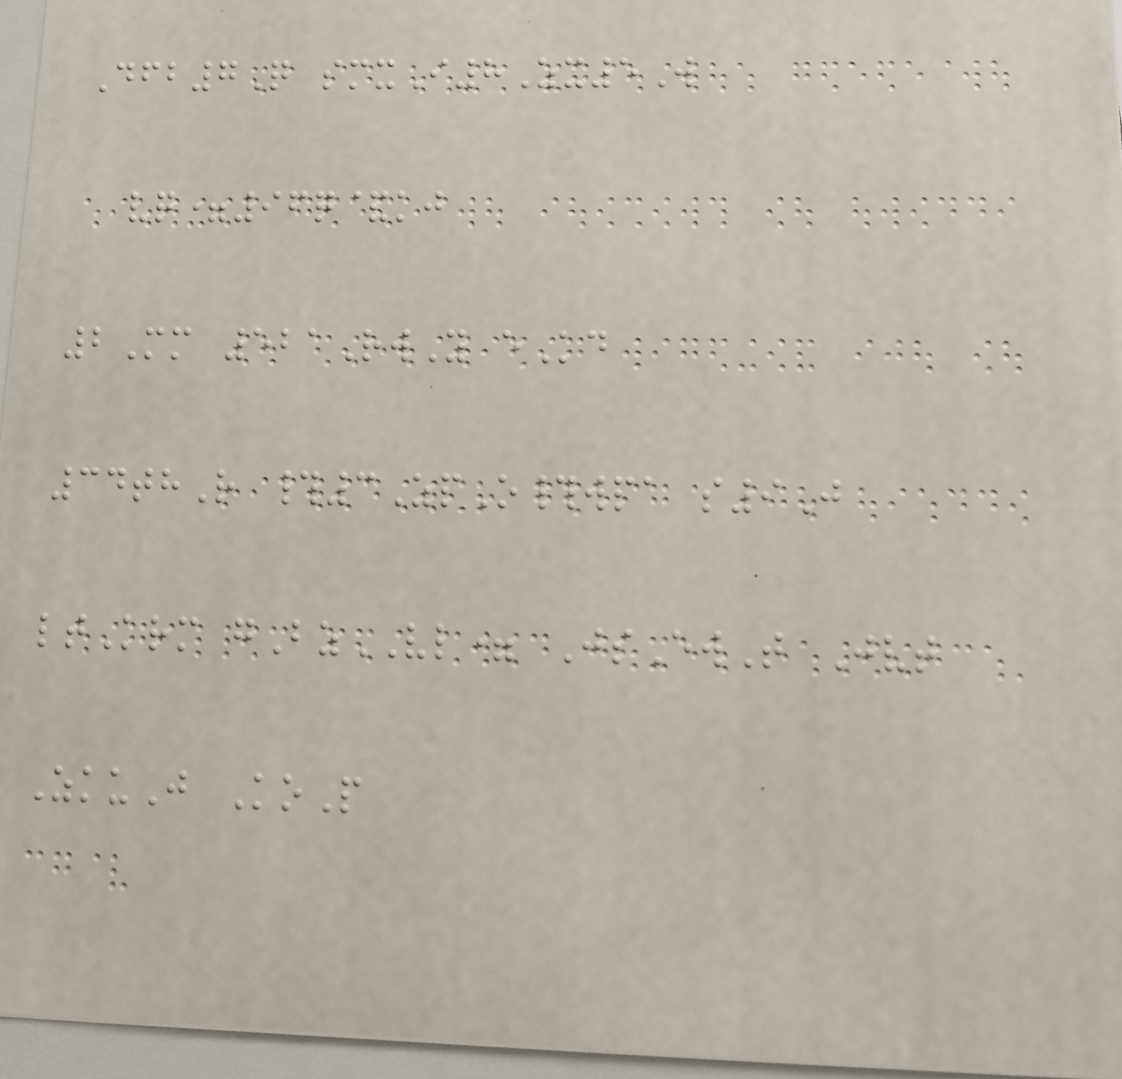Dfb7Q smxI8Zx5W
vq=96q&kj
2Mm 521RwY eKd
34thR #3ZpO#wpa s9J
ltKrm gBzVL= JsEwT Jvt
ZkuJ KoP
